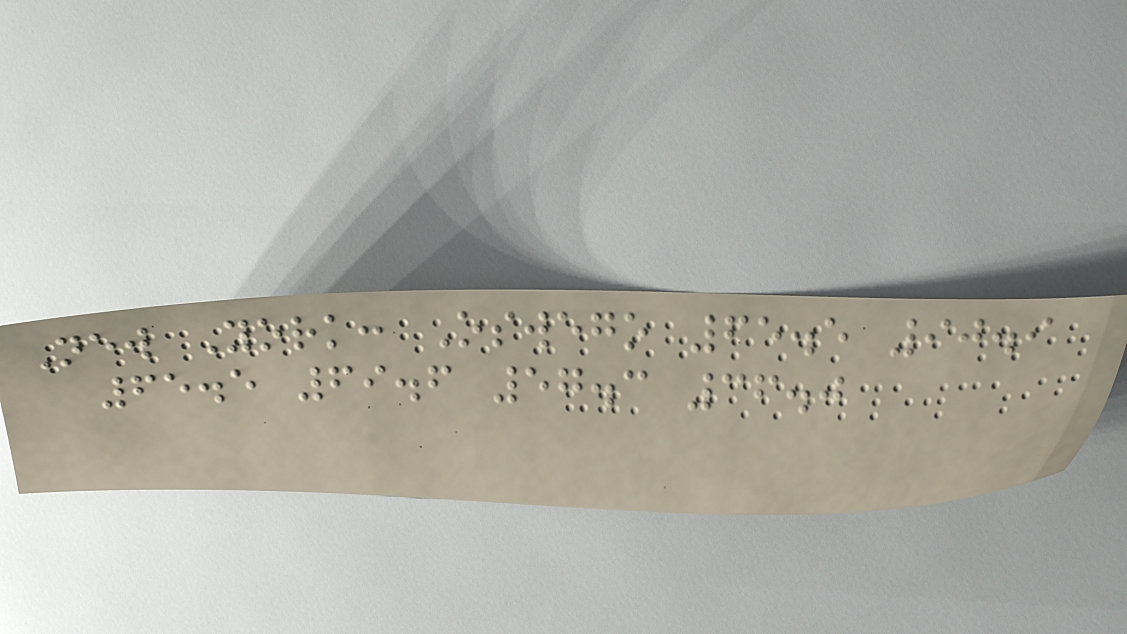New York: Oswego 65.5 90.9
65.5 69.6 57.3 36.0
